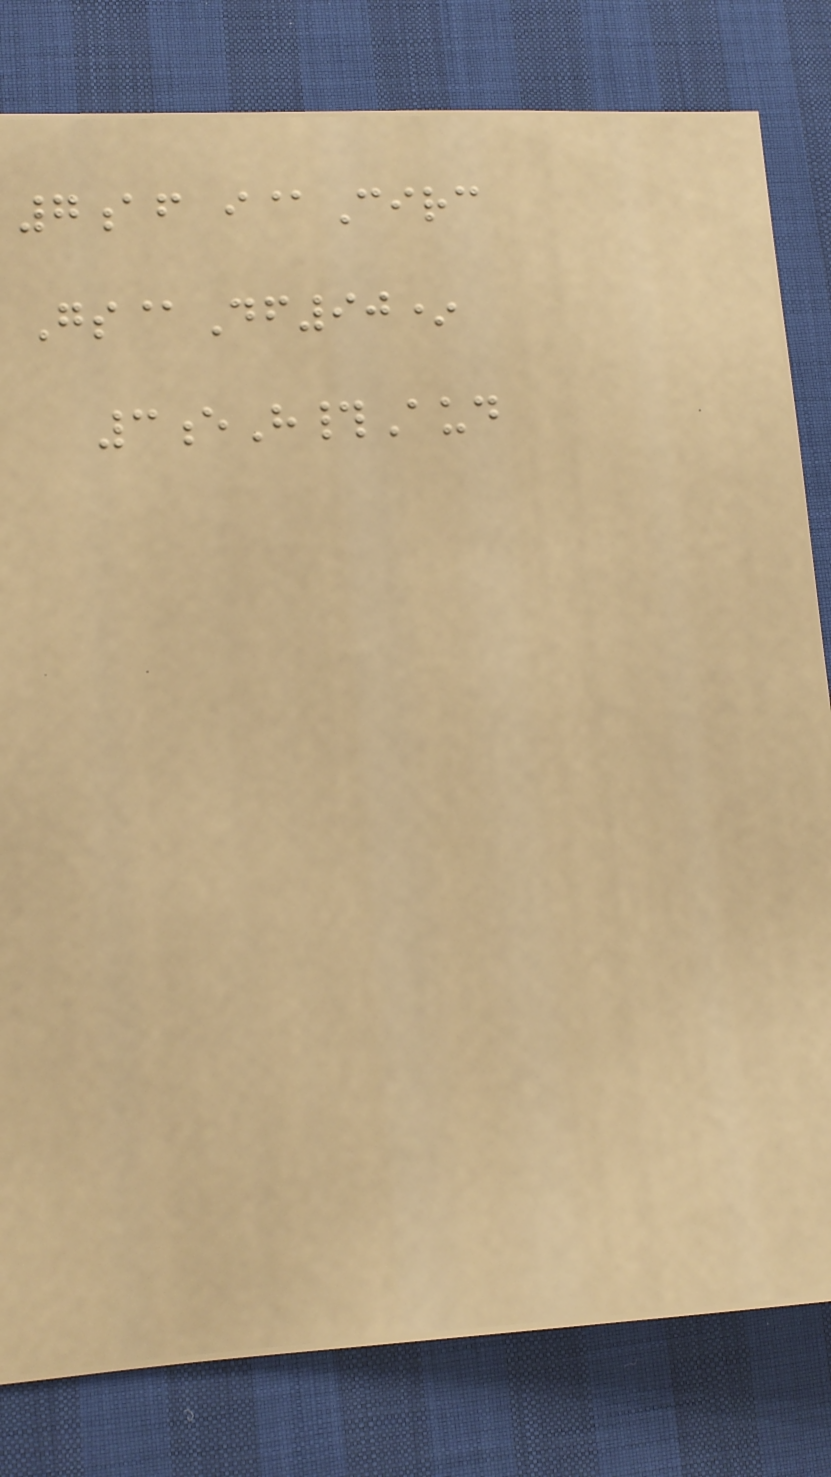7af i@Circ
Gs@Df90*
3eH#Aud
